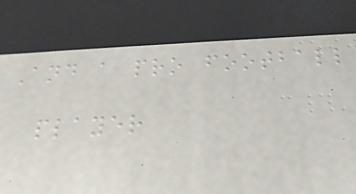And a pro football
player
